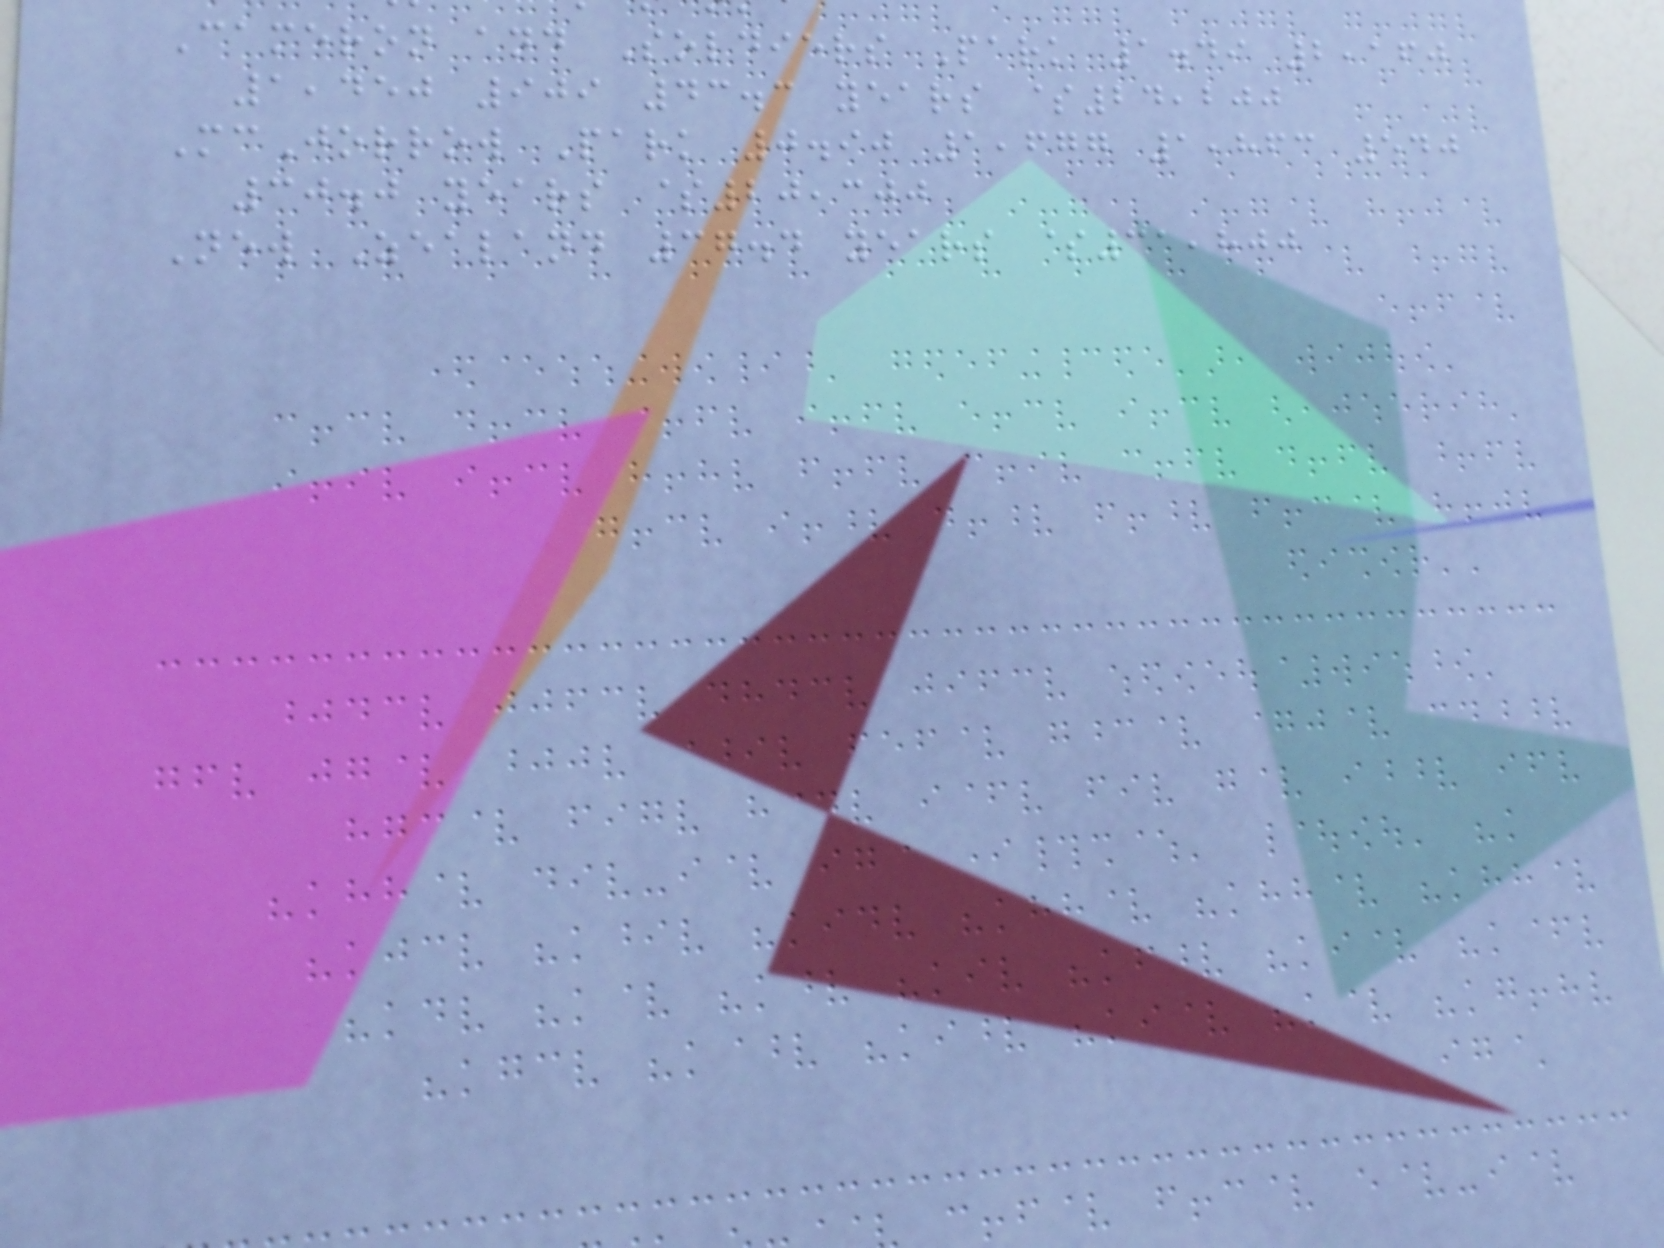Cameron and Soldiers Park 1.49 2,160
1,450 909 43.3 years $24,200
McJorrow Park 0.90 1,677 1,863 540
30.0 years $20,300
New Zealand 37.4 years $31,800
